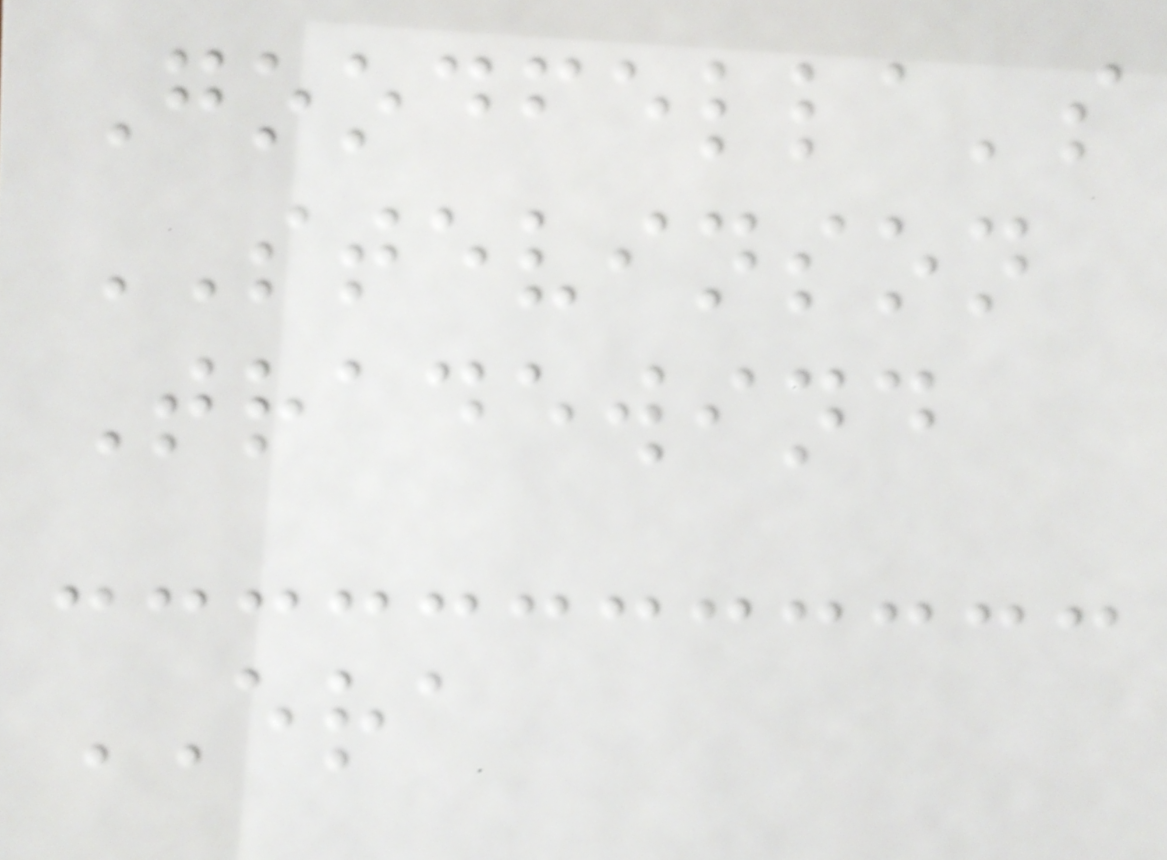Goodfella's
STEVINSON
Tradewind
ERA
